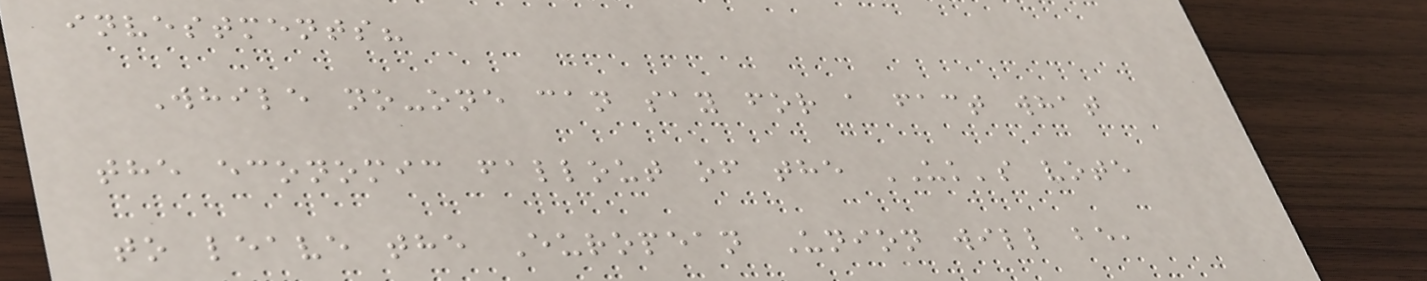investments?
While no-one can say for a fact what
the economic fallout of the UK's vote
to leave the European Union will be,
